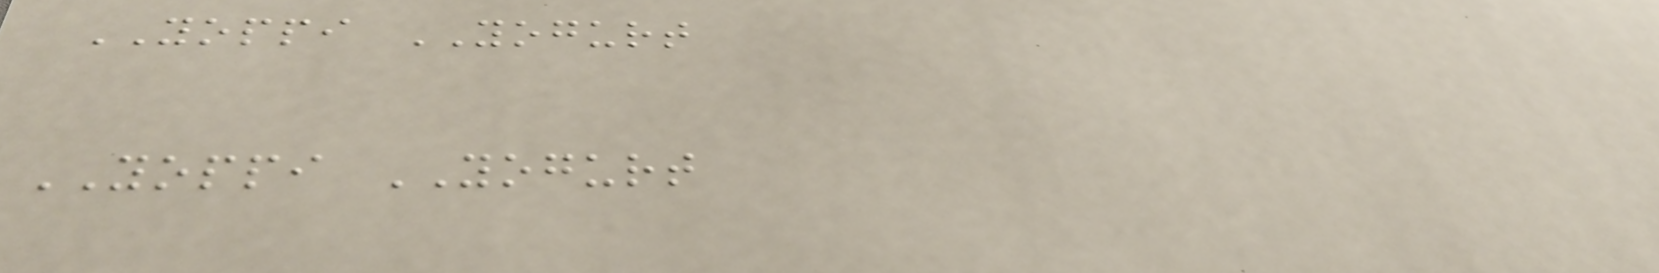YOPPI YOGURT
YOPPI YOGURT
